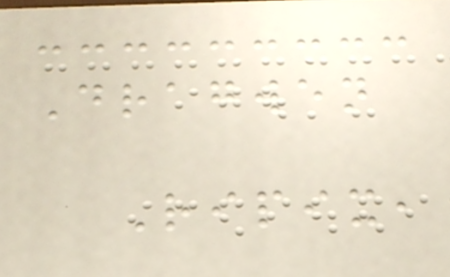Dragwen
Ripix,
